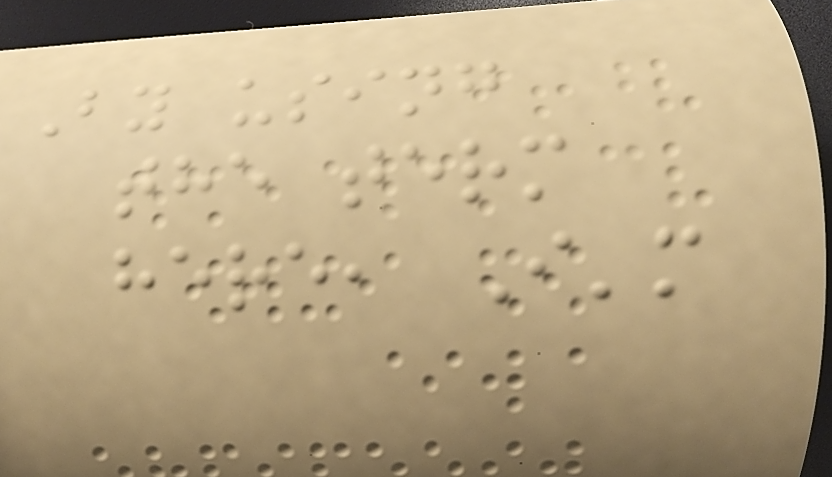By using
the term
here, I'm
